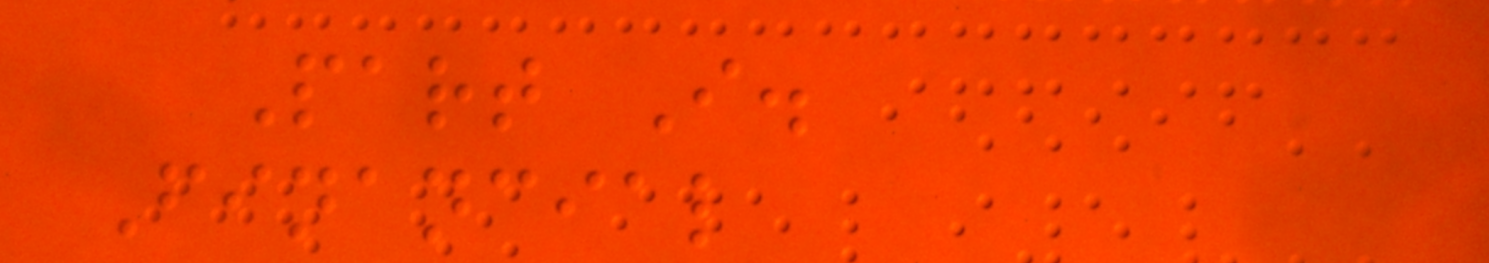Part I.
Financial
